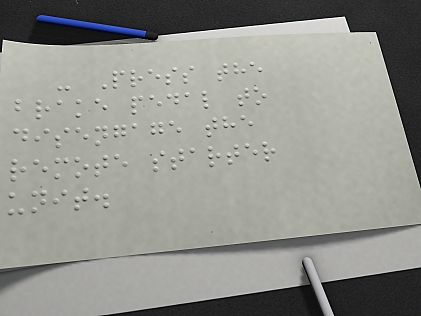- Press the
brake pedal to
disengage the
remote starter
unit.
